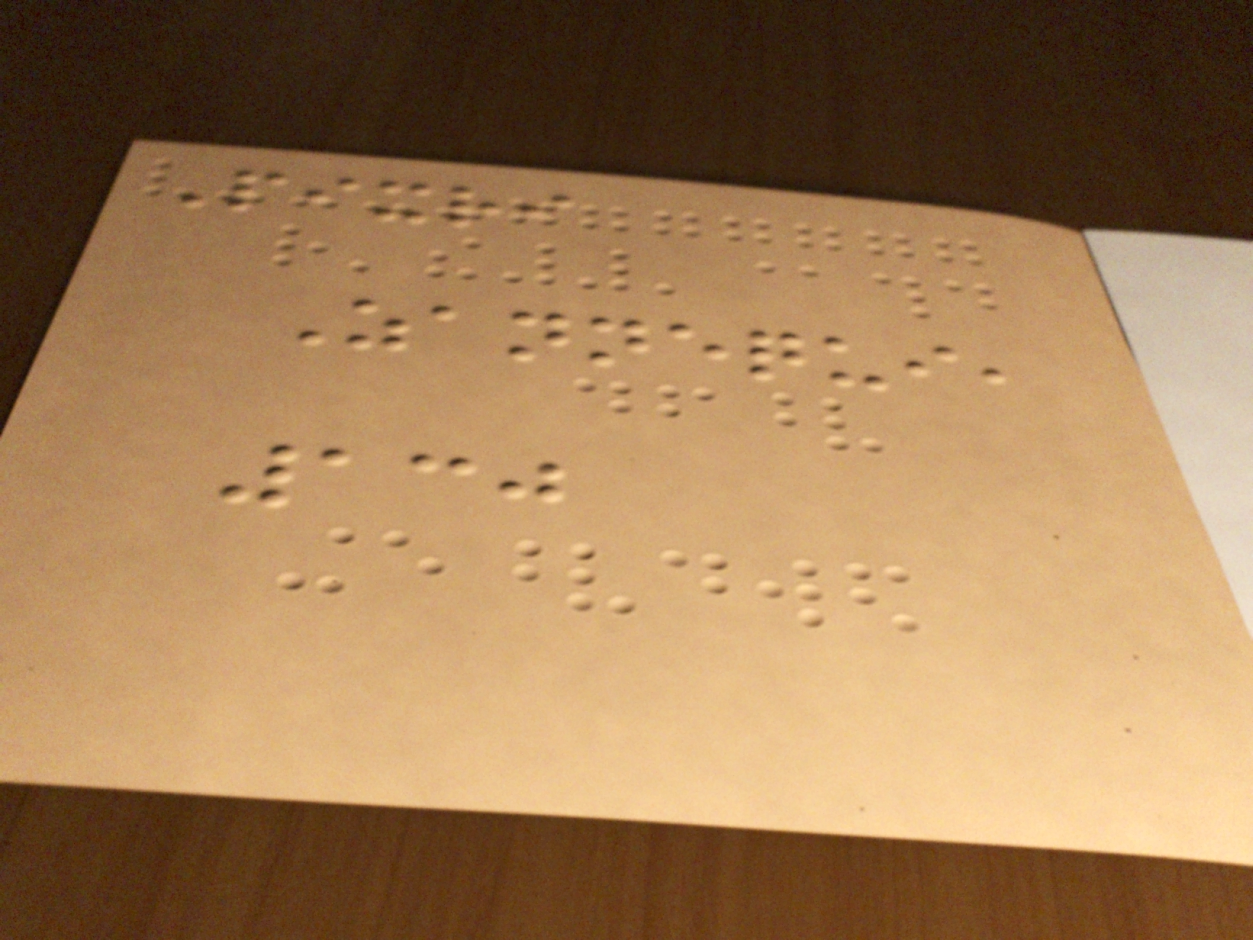Pixri
Zannequi,
130
